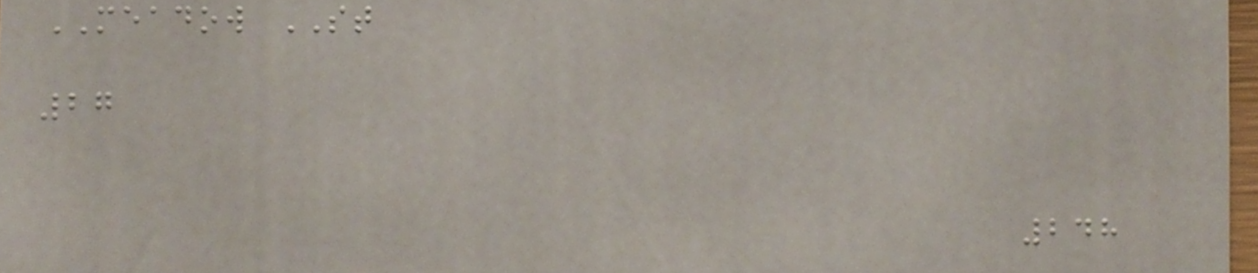MEADOW ST
27
248
